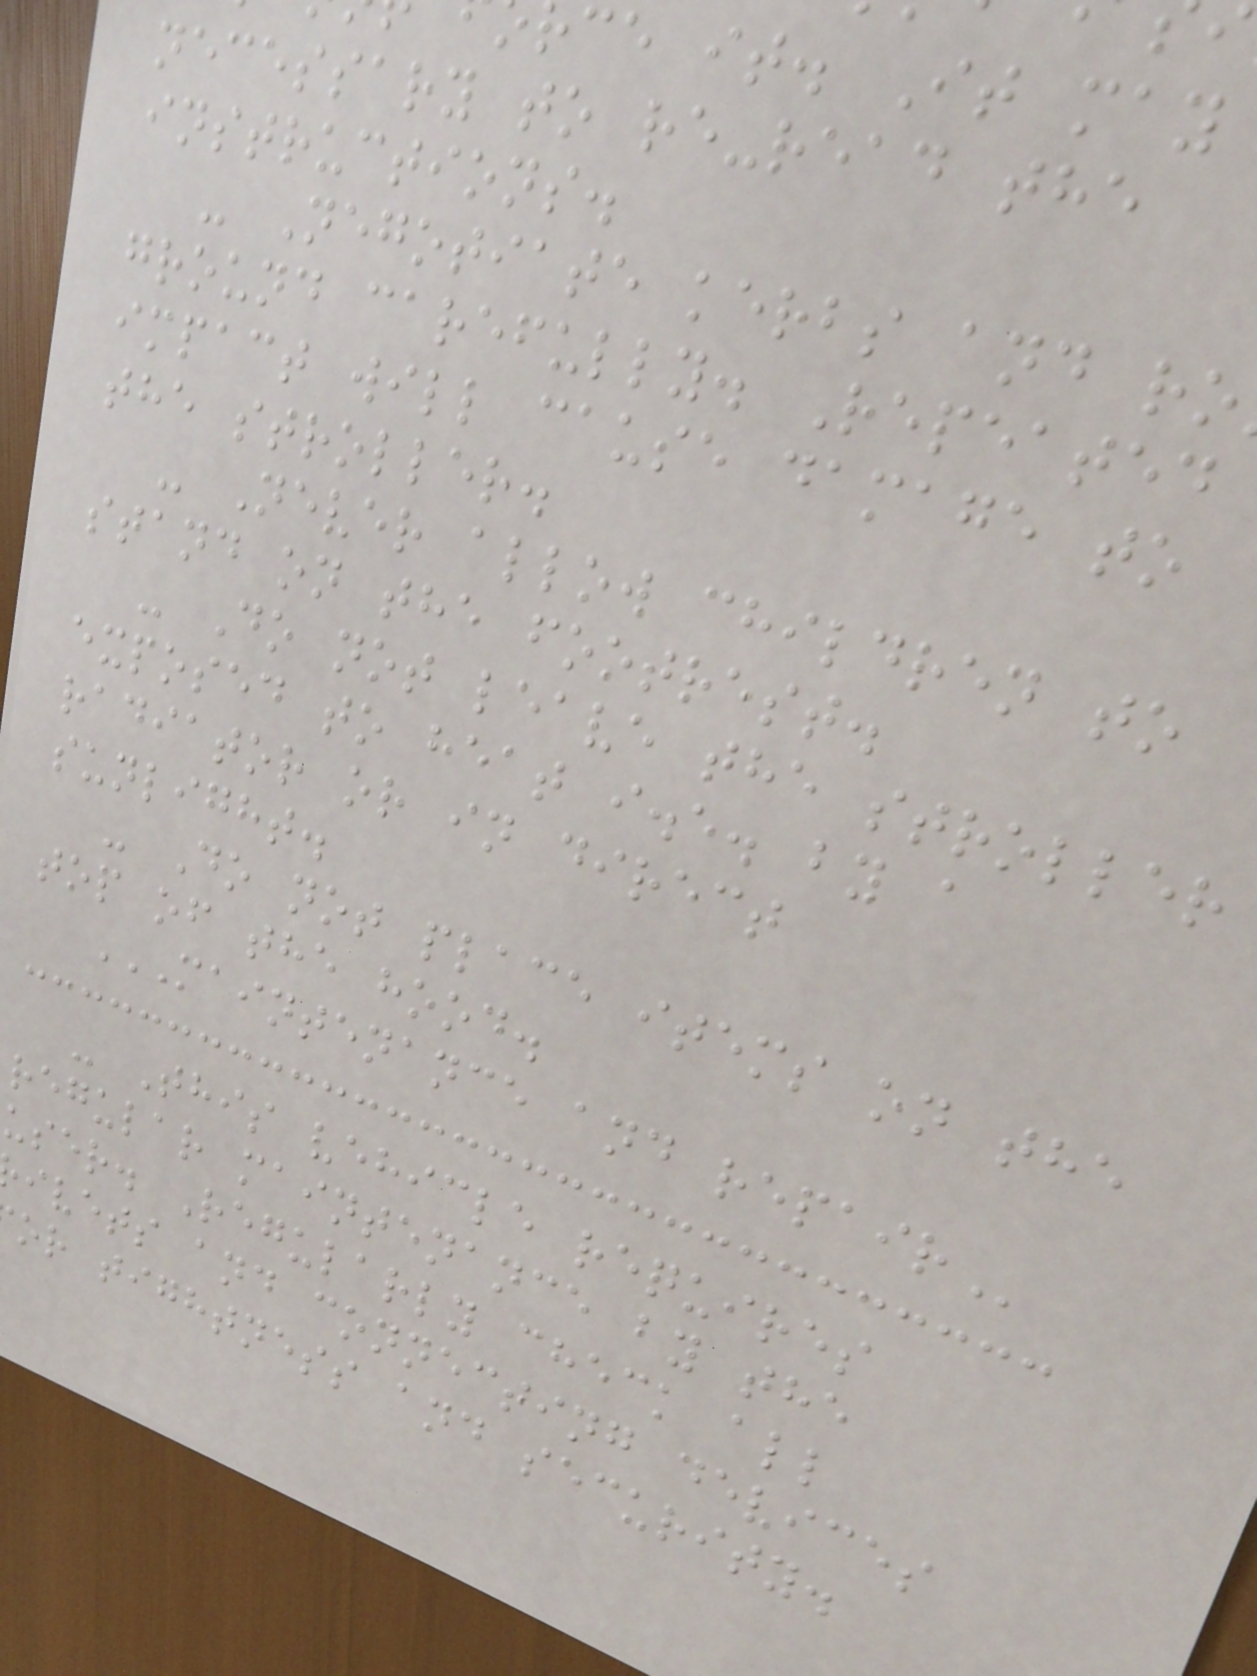ce it. It may
necessary to re-read the
instructions.
- Negotiate kerbs and ro
ground carefully. Repeated
impact will cause damage to
the stroller.
- Never allow children to
stand on the footrest.
- Do not leave the stroller
exposed to heat i.e. by a
radiator or in direct
sunlight.
- Do not place items on the
top of the hood.
MAINTENANCE AND REPAIR
- This vehicle requires
regular maintenance by the
user. Regularly check all
ivets and connecting devices
or tightness and security.
